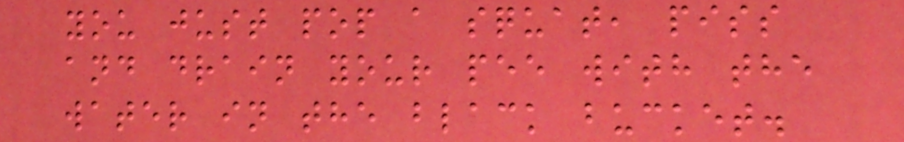you just pop a squat, piss
and drain your pee with the
water in the black bucket.
